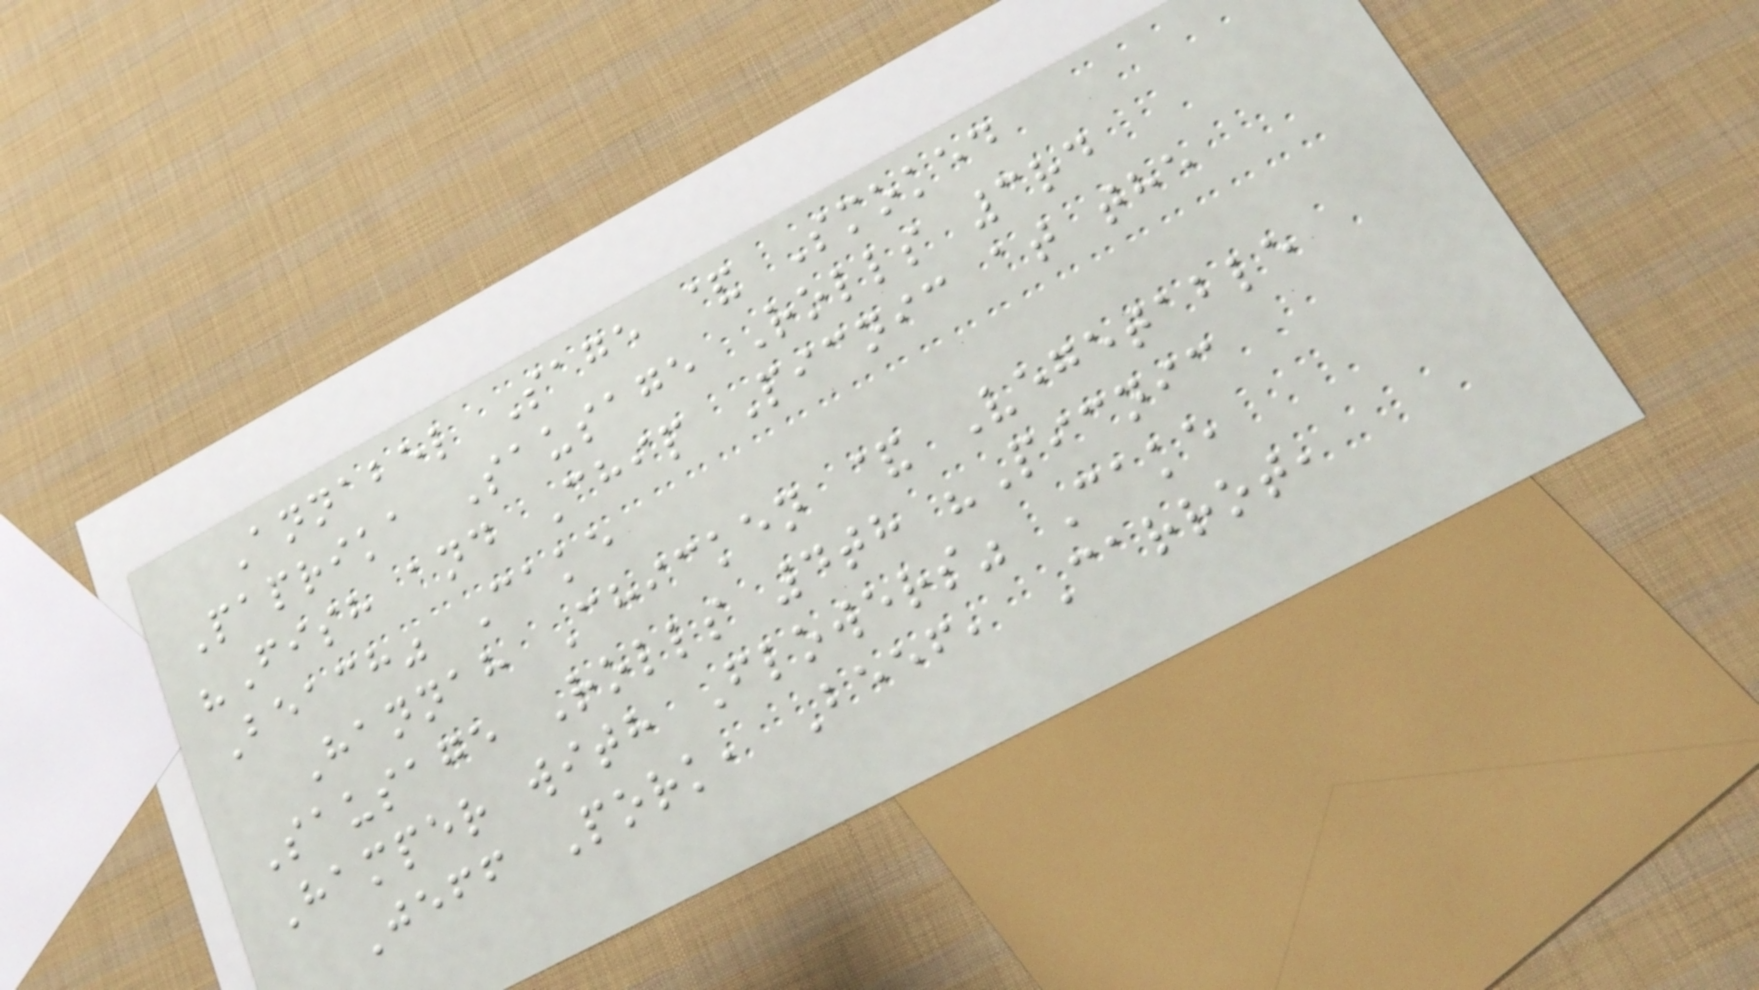Annabel Sage & Smoked
Paprika Sausage Rolls 3rd
"Fish and Chip Picnic at the
Beach" Cake
Hannah Chicken & Vegetable
Sausage Rolls 4th "Picnic
Hamper with Flowers" Cake
Jeff Pork, Beef, Carrot,
